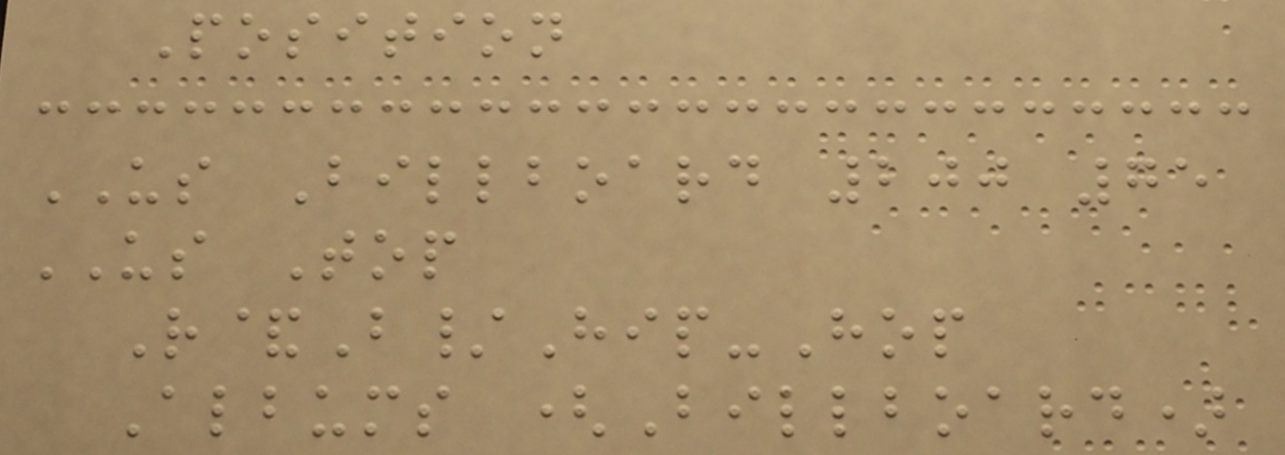Position
US Billboard 200 75
US Top
R&B/Hip-Hop
Albums (Billboard)
